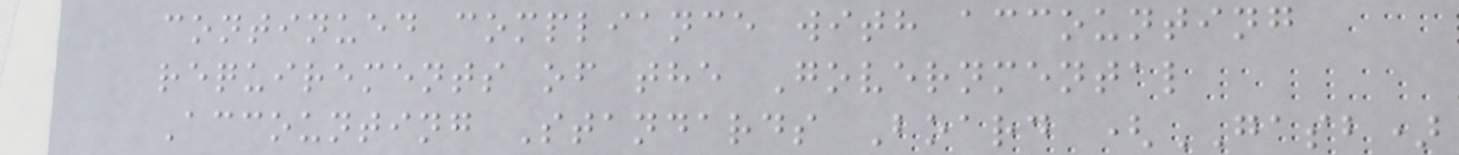continued compliance with accounting
requirements of the Governmental
Accounting Standards Board (GASB)
